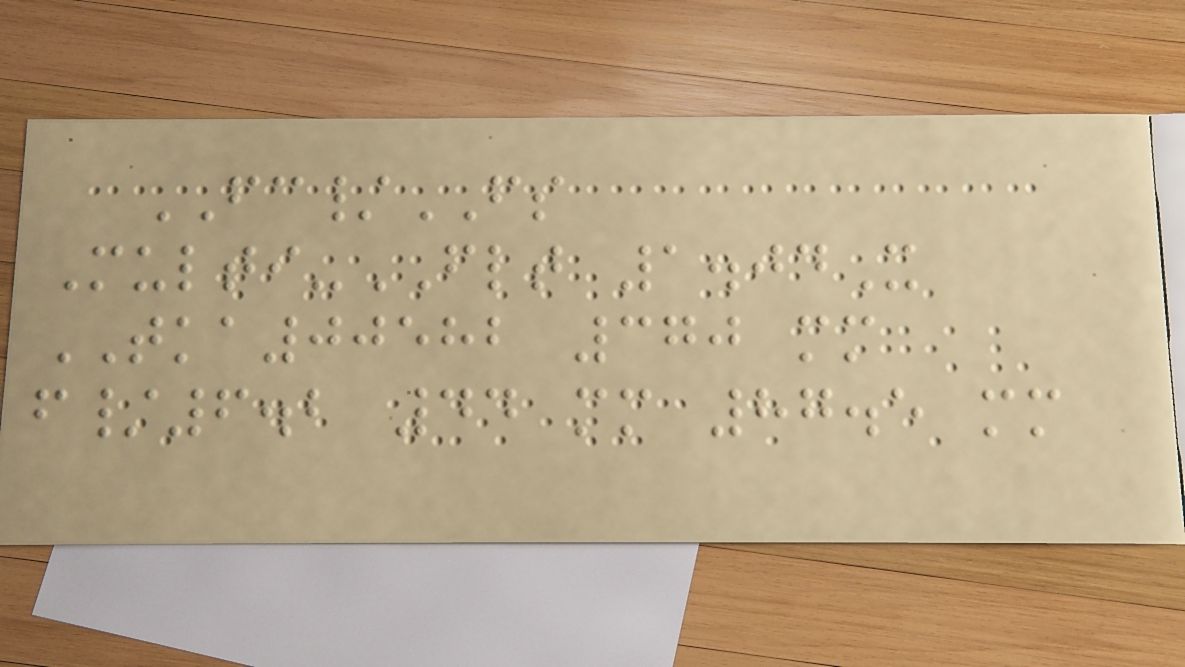FC/FS
Multi-FLT 1.04X
TKA00582 370 mm
f/6.2 44 mm 87.5 mm
